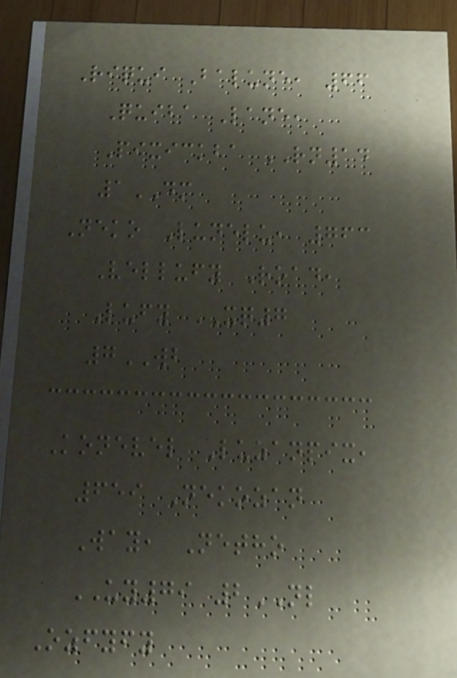Riqui Balune, 66
Quiba Lane,
Pixickba RN14
1DM
Neko Lunelu, 763
Vellufy Road,
Lufy XQ7
7WB
Konevel Luzanpix,
659 Nekozan
Way, Netho
UY79 2NL
Ozfyfy
